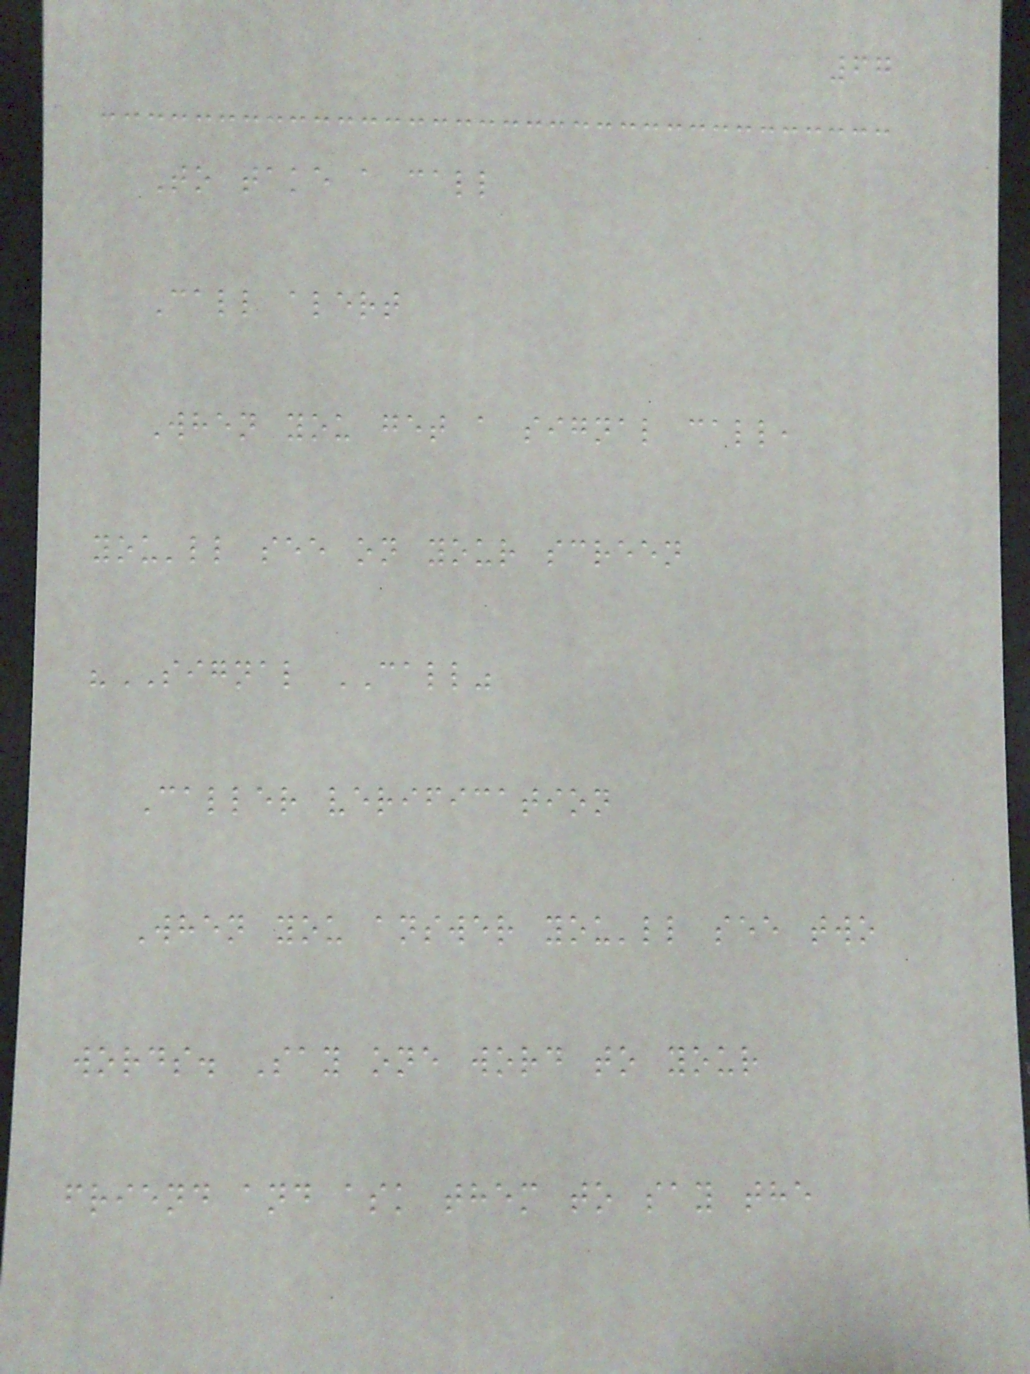67
To take a call
Call alert
When you get a signal call,
you'll see on your screen
"SIGNAL CALL"
Caller verification
When you answer you'll see two
words. Say one word to your
friend and ask them to say the
